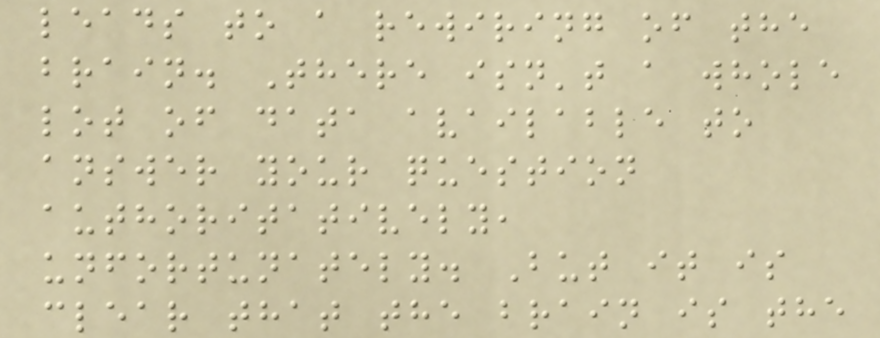leads to a rewiring of the
brain. There isn't a whole
lot of data available to
answer your question
authoritatively,
unfortunately. But it is
clear that the brain is the
